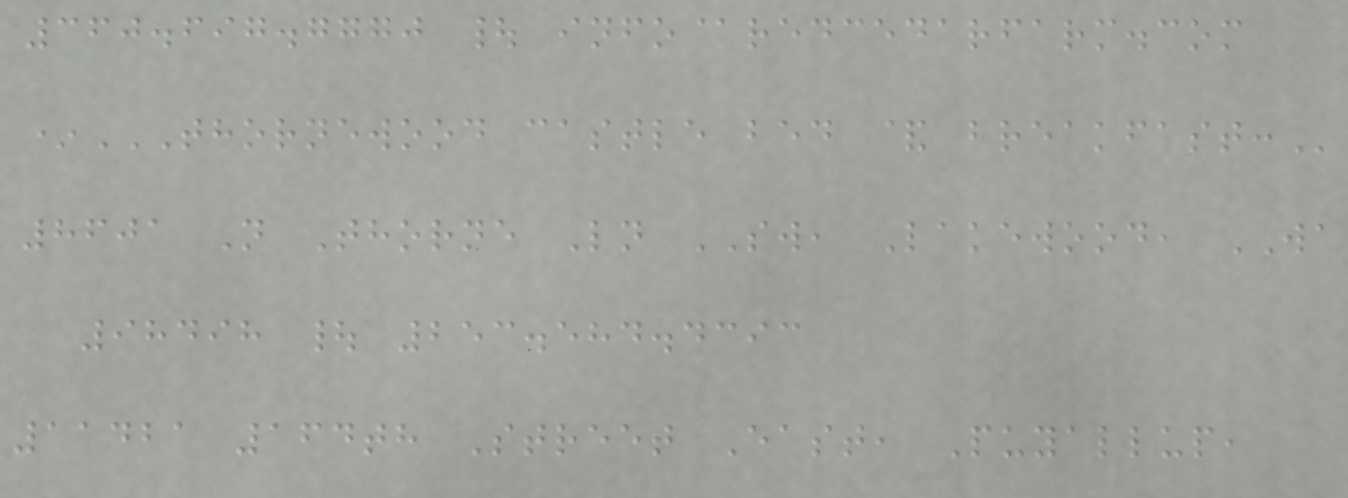360.697.7770 | info@redcedarfarm.com
*THORNEWOOD CASTLE BED & BREAKFAST:
8601 N Thorne Ln SW, Lakewood, WA
98498 | 253.584.4393
11421 164th Street East, Puyallup,
